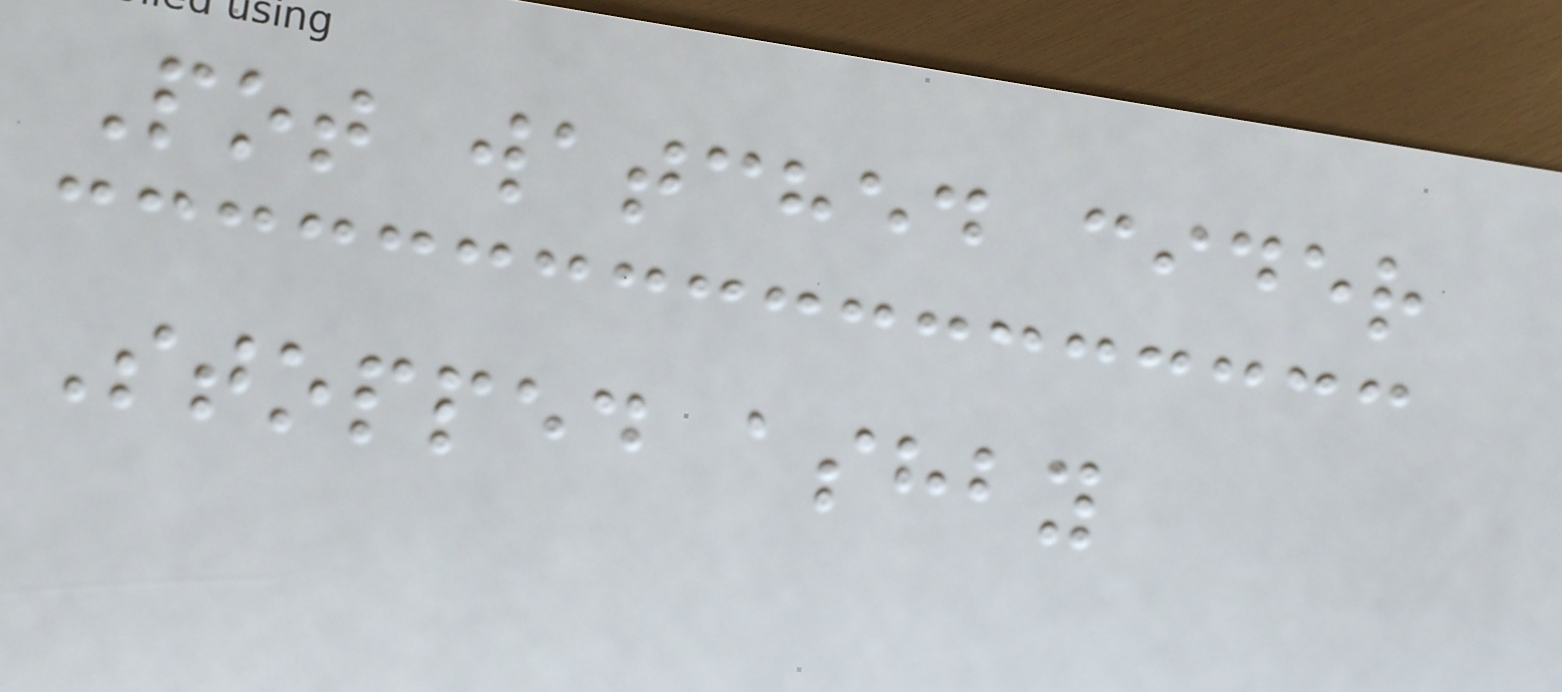Pot watched cider
Stopped ashby
